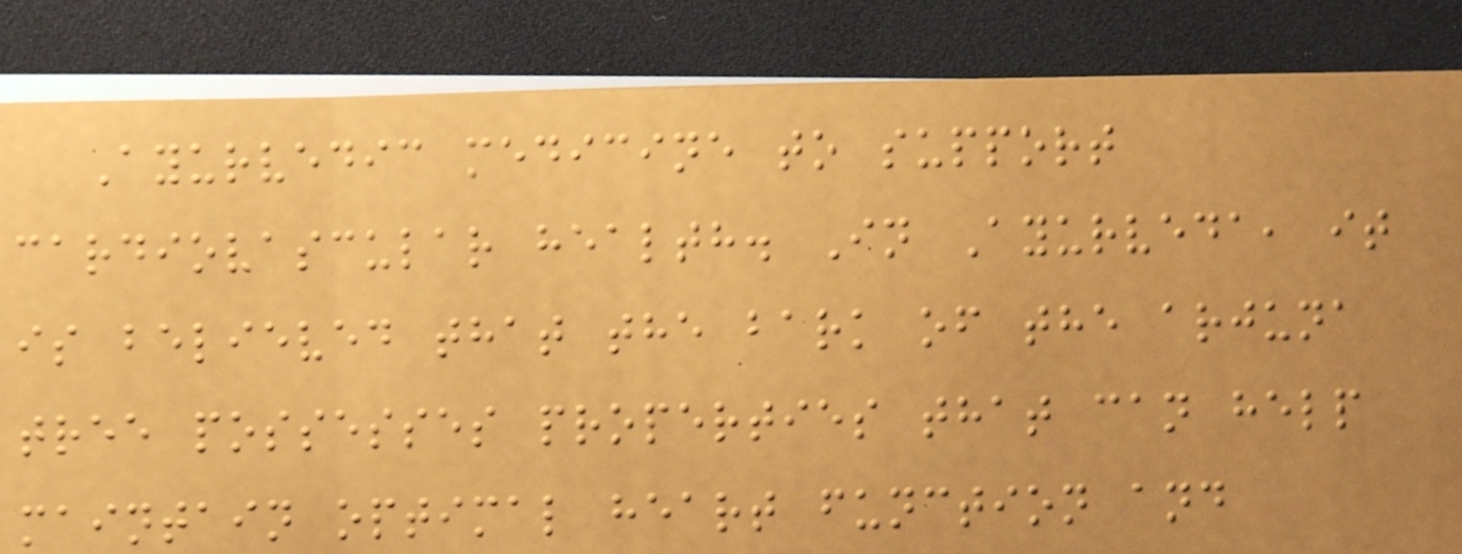Ayurvedic medicine to support
cardiovascular health. In Ayurveda, it
is believed that the bark of the arjuna
tree possesses properties that can help
maintain optimal heart function and
